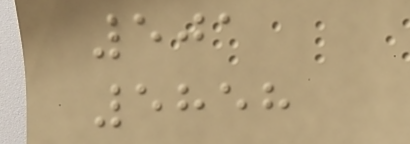501
5858
